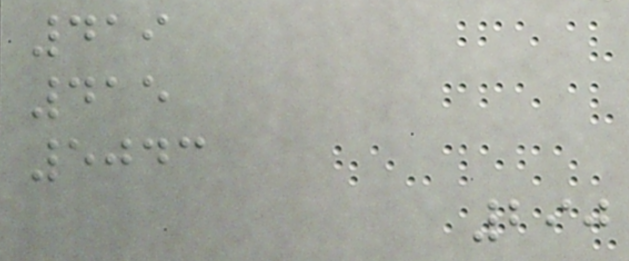419
415
5043
290
